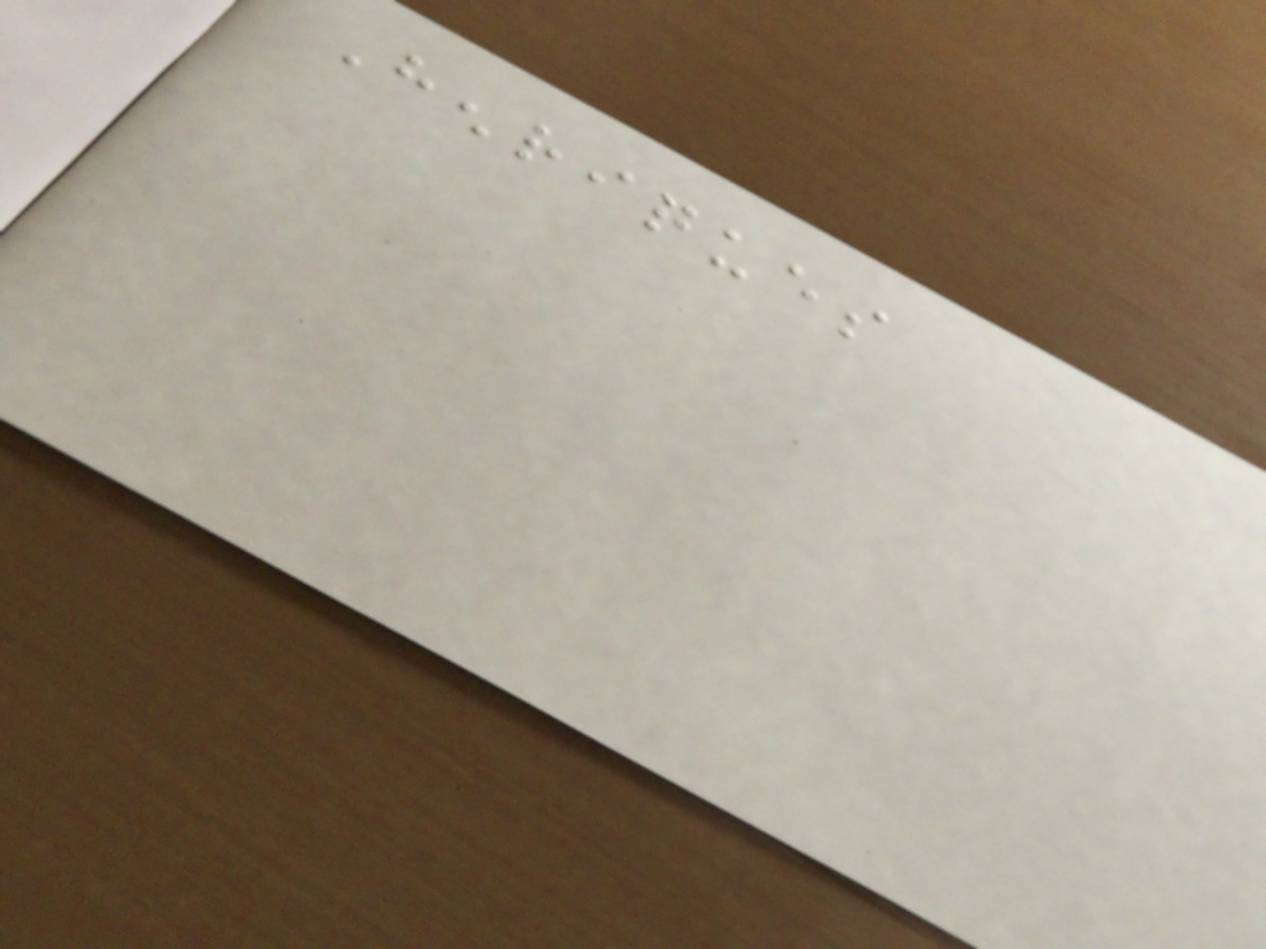Henriques
